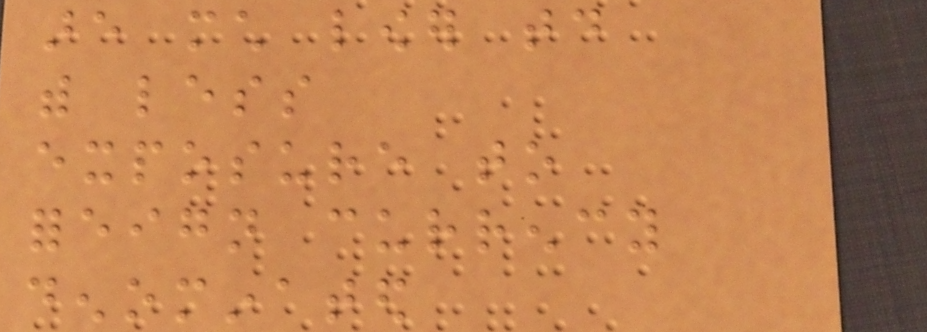are much lower today
with less
exposure to
foreign currency
denominated
